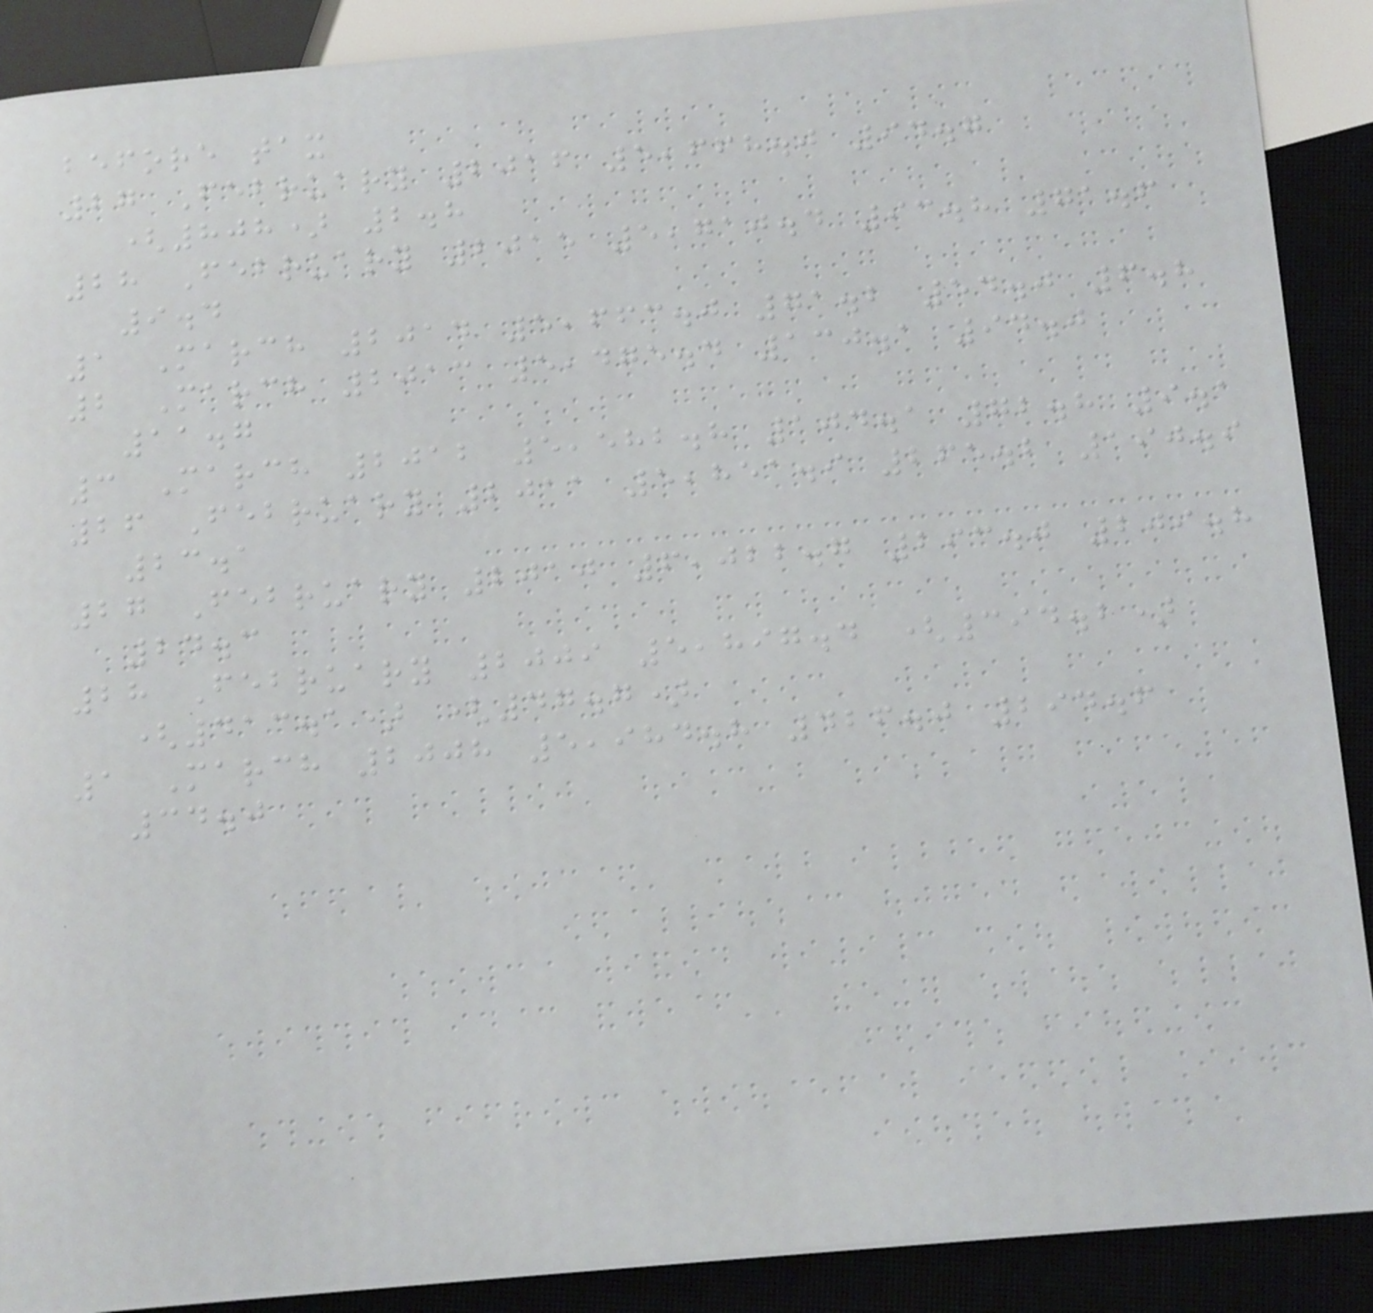before tax
27 February 2016 5,668.0 94.7
(808) 2.8
28 February 2015 5,710.4 93.8 71.6
9.4
1 March 2014 5,663.0 71.2 54.0 6.8
2 March 2013 5,475.4 130.1 94.0
11.7
3 March 2012 5,582.8 104.1 72.8 9.1
26 February 2011 5,851.9 265.2 190.9
23.1
27 February 2010 6,022.7 293.0 209.8
24.3
28 February 2009 5,897.4 (394.2)
(413.1) (47.7)
1 March 2008 5,984.8 426.0 294.6
34.0
